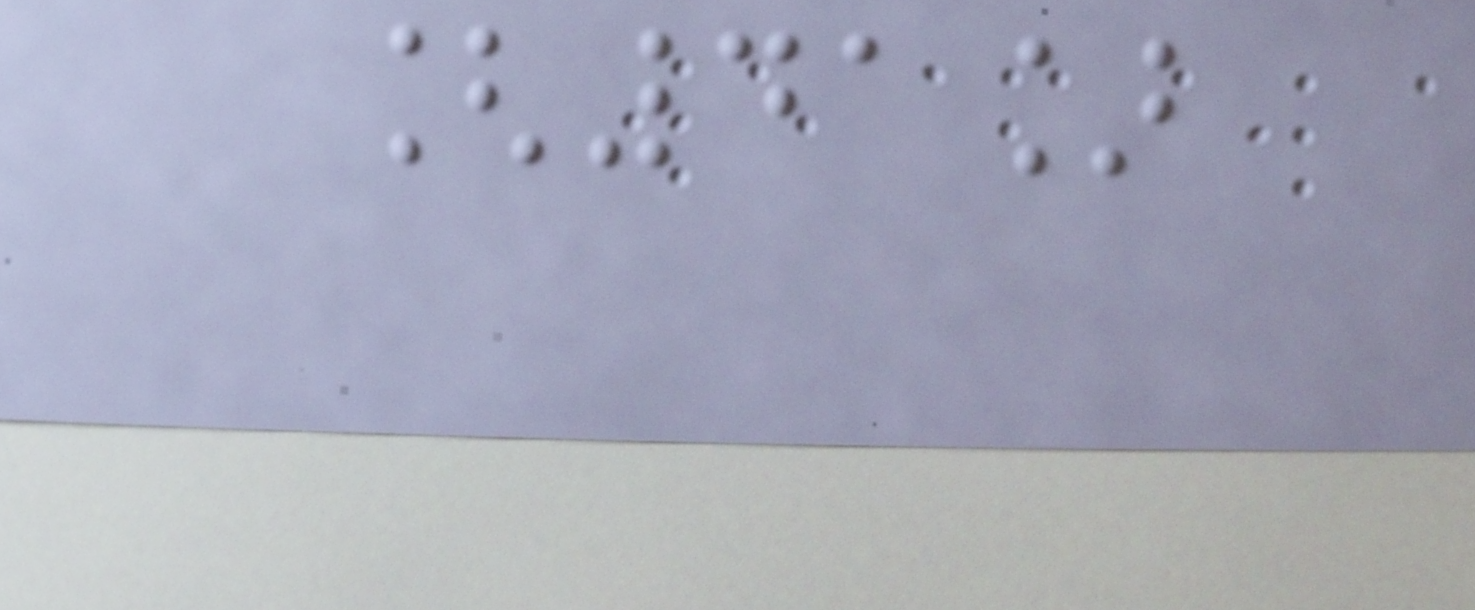[41]
